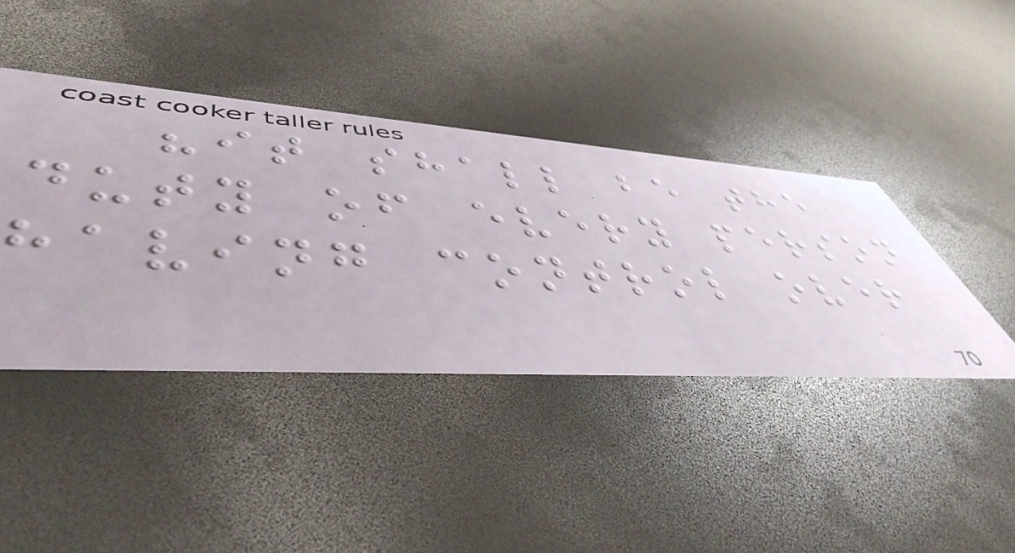"it shall be the
duty of every person
having control over
